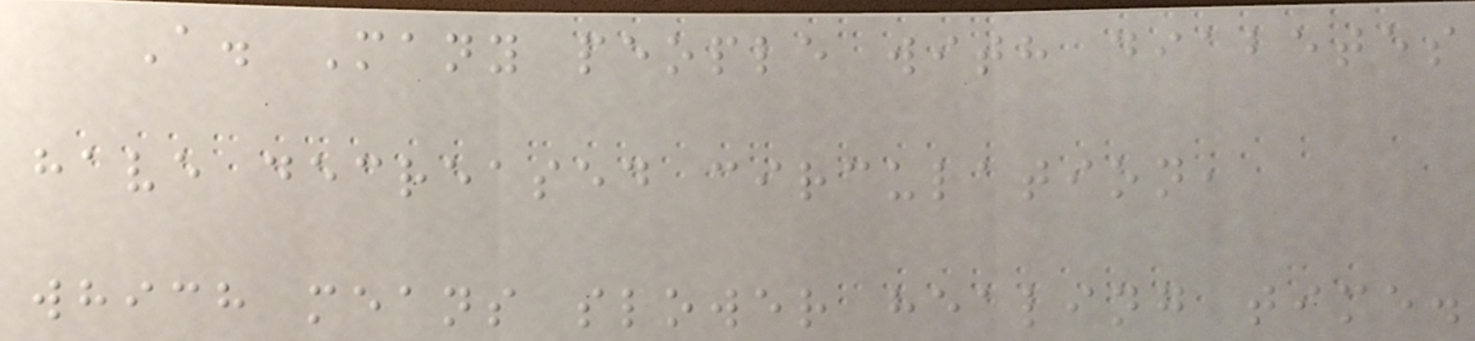A. Many people with diabetes
have decreased circulation,
which means slower healing time.
